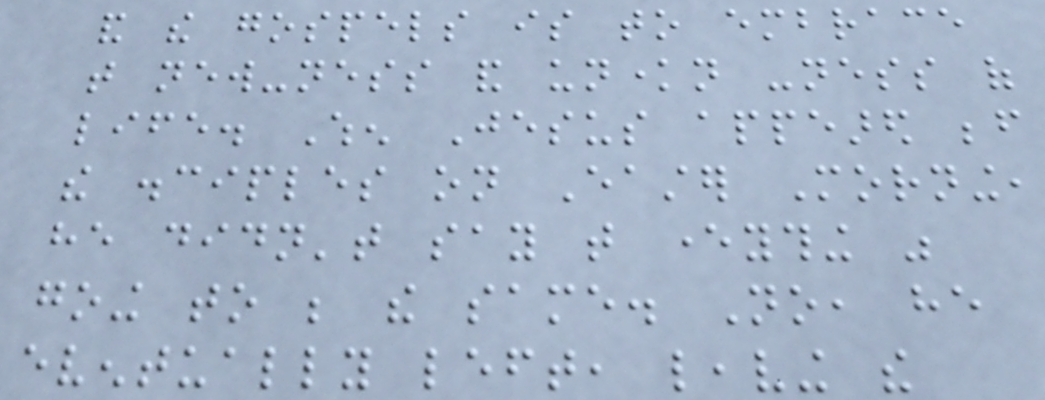and the gospels is to embrace
that new-ness and unknown -ness of
life. When Jesus appeared before
the disciples on Easter Morning,
he didn't say that everything was
going to be the same. No, he
eventually left, leaving the
